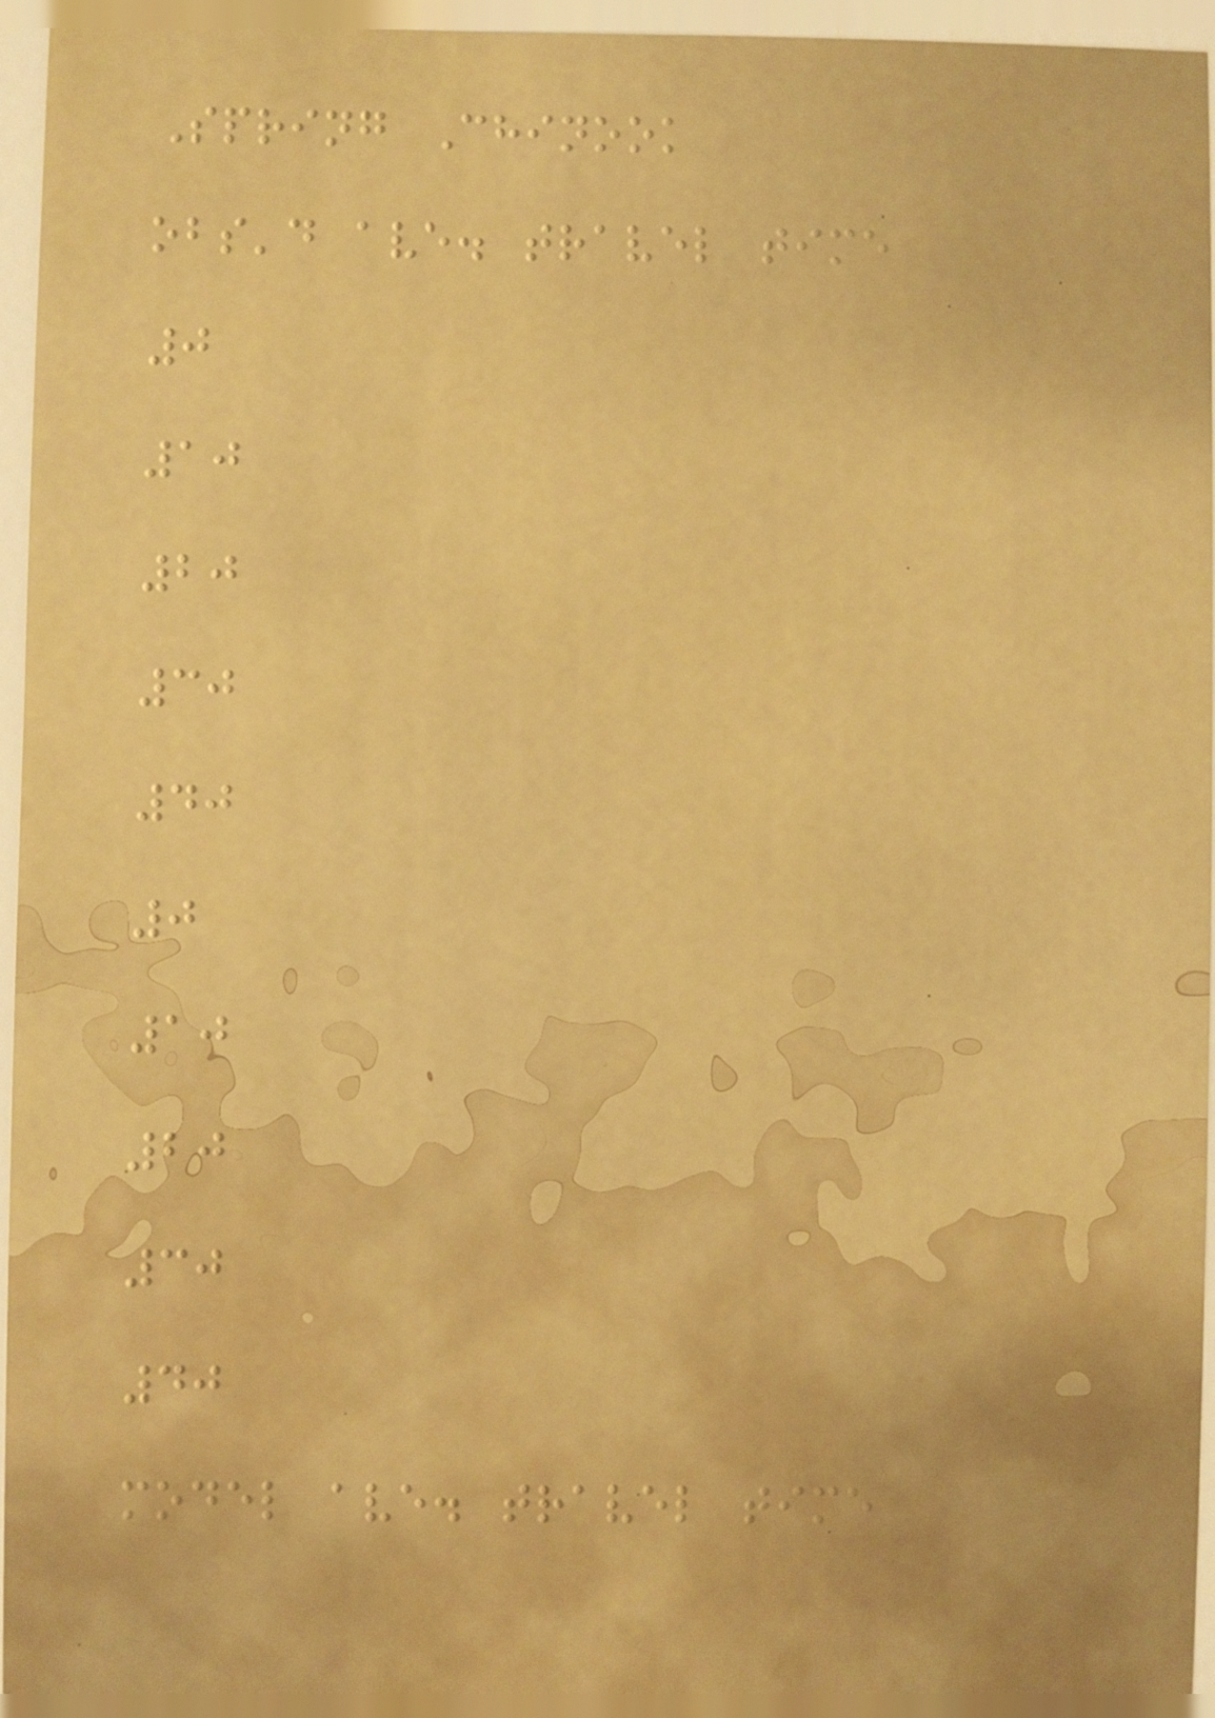Spring Chinook
obs'd ave. travel time
0
10
20
30
40
0
10
20
30
40
model ave. travel time
